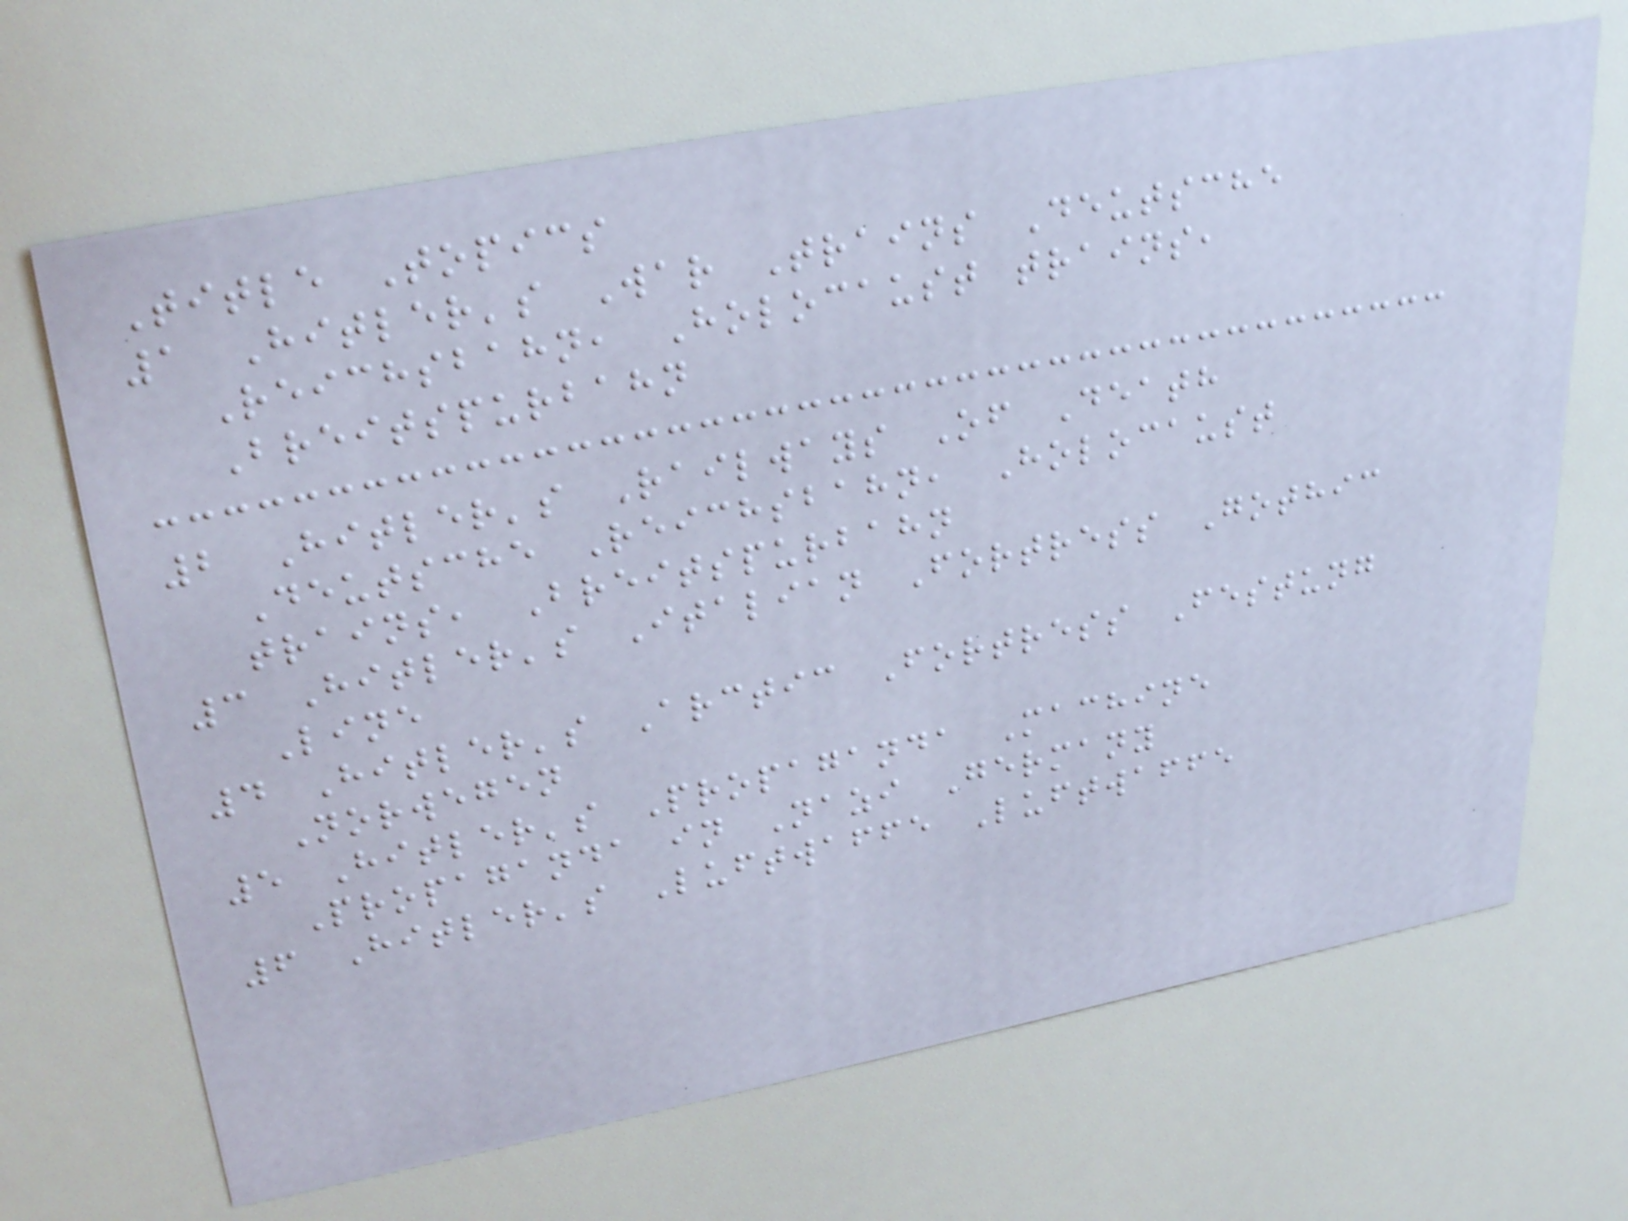Title Topics
1 Hitler's War Trains Deutsche
Reichsbahn, Holocaust trains,
Breitspurbahn
2 Hitler's Railways Of Death
Deutsche Reichsbahn, Holocaust
trains, Breitspurbahn
3 Hitler's Italian Fortress Gothic
Line
4 Hitler's Arctic Fortress Festung
Norwegen
5 Hitler's Propaganda Machine
Propaganda in Nazi Germany
6 Hitler's Luftwaffe Luftwaffe
